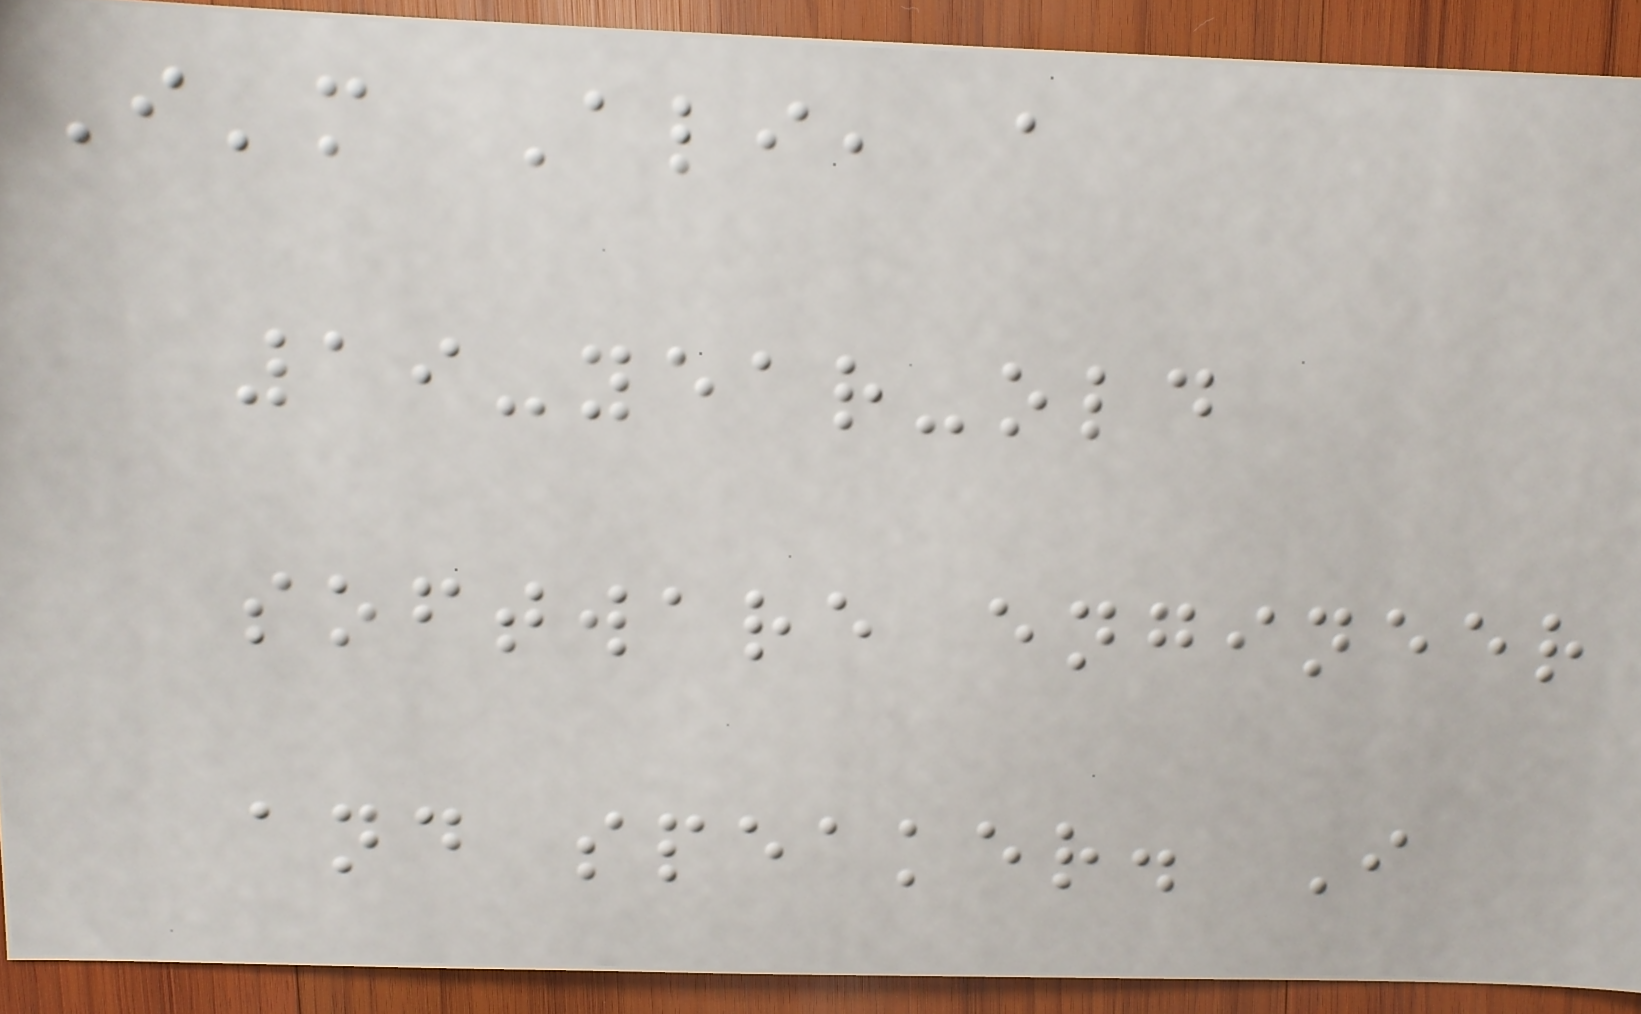I'm Ali, a
19-year-old
software engineer
and speaker. I
